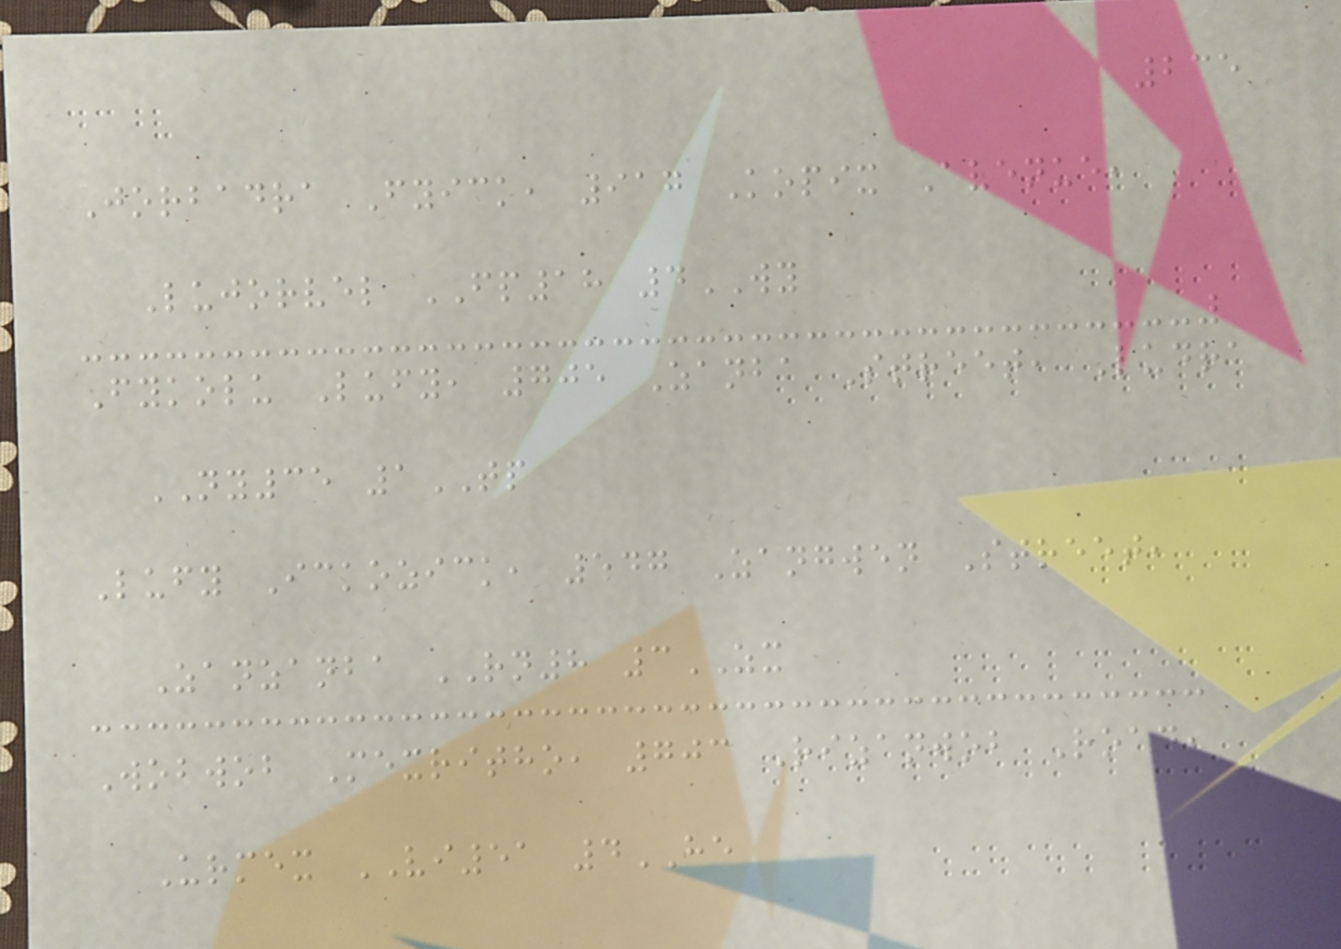235
Jorbadra Fyick, 917 Kopix Avenue,
Lujorvel FP18 4WY
Fykolu Lufy, 705 Zanba Street, Ludra
NY35 1TP
Lufy Ickozick, 547 Zangwen Street,
Zanzanba RN8 3ZX
Wobwob Mexritho, 703 Rizanwob Road,
Urmex VI51 4HE
